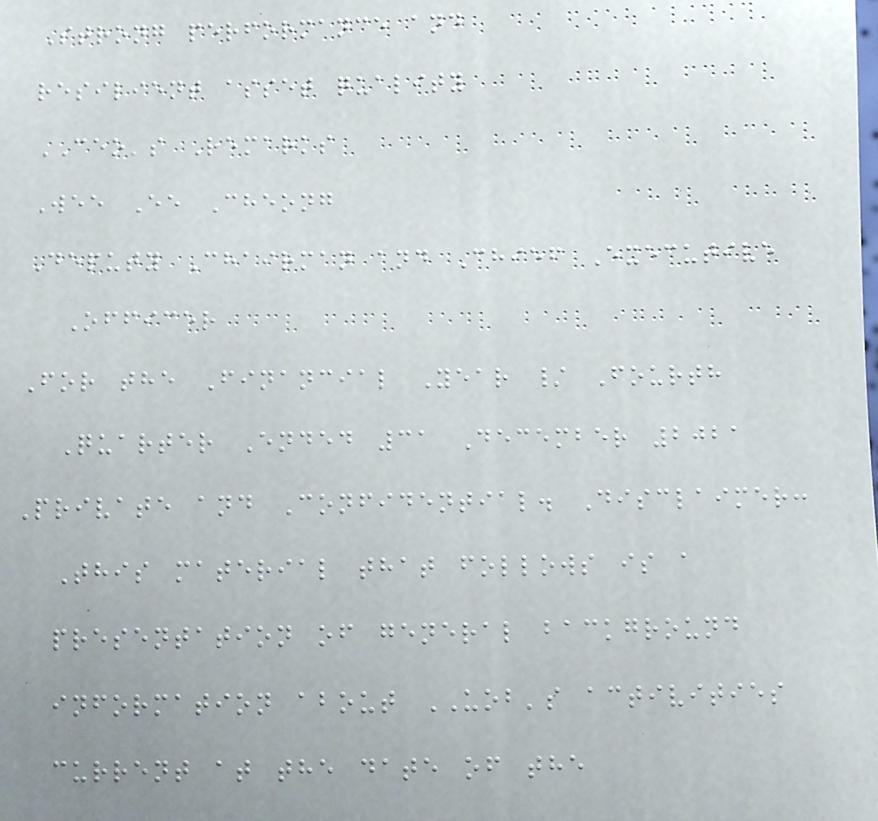Strong performance and
resilient asset quality
CEO's Remarks
Wee Ee Cheong
Deputy Chairman and Chief Executive
Officer
For the Financial Year / Fourth
Quarter Ended 31 December 2021
Private and Confidential. Disclaimer:
This material that follows is a
presentation of general background
information about UOB's activities
current at the date of the
